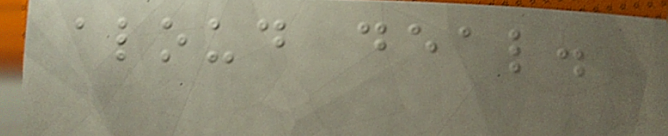aloud deal.
